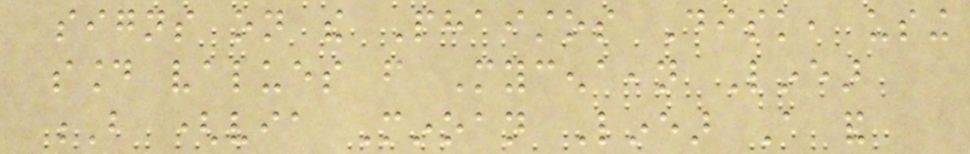signs on the Phaistos Disk, using
sound values from Mycenaean Linear
B (via Minoan Linear A and
